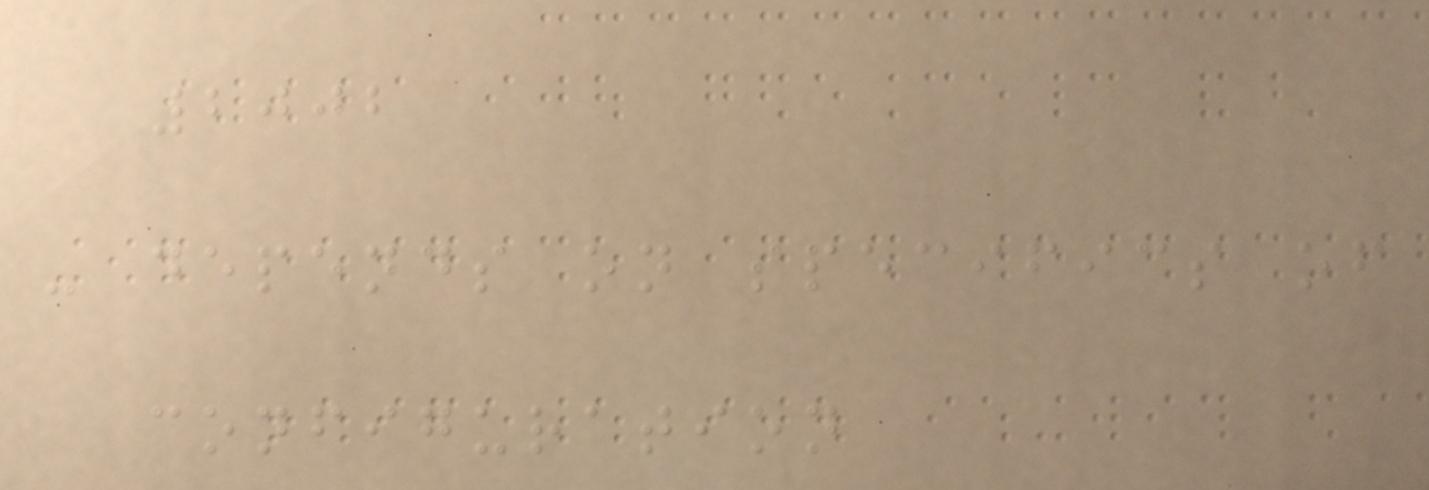2002
- depends on specifics of
configuration
